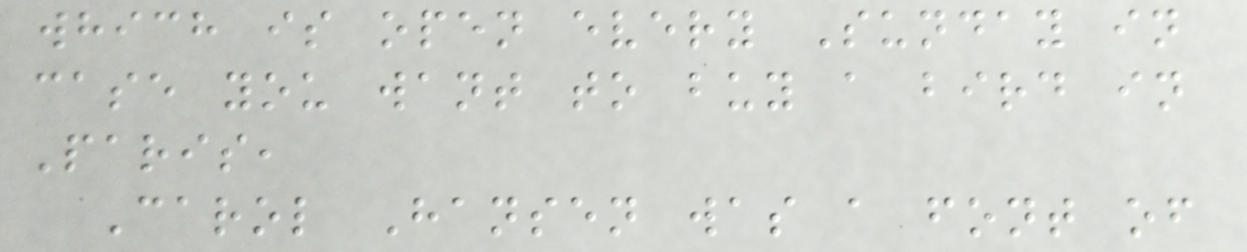which is open every Sunday in
case you want to buy a bird in
Paris,
Carol Hansen was a font of
